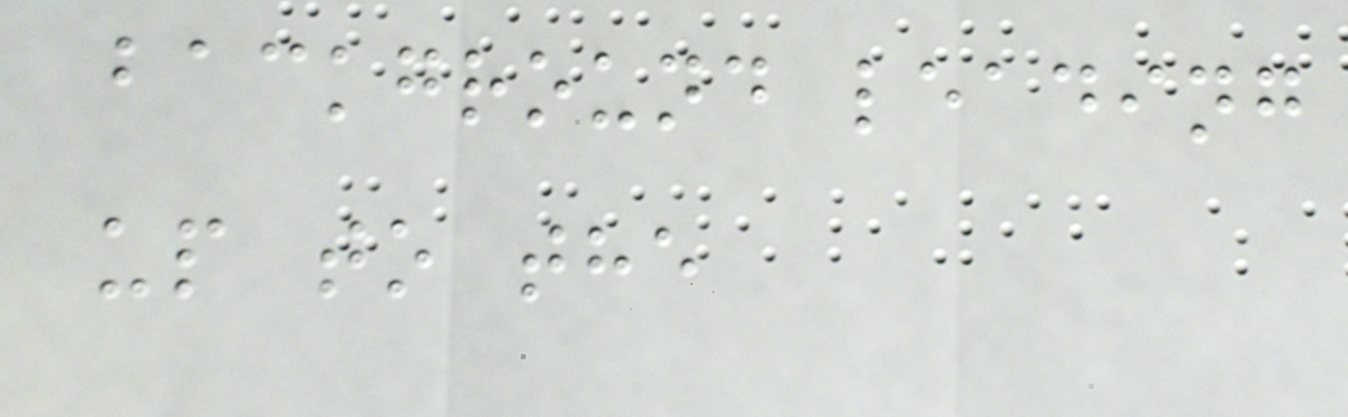background leading
up to the
